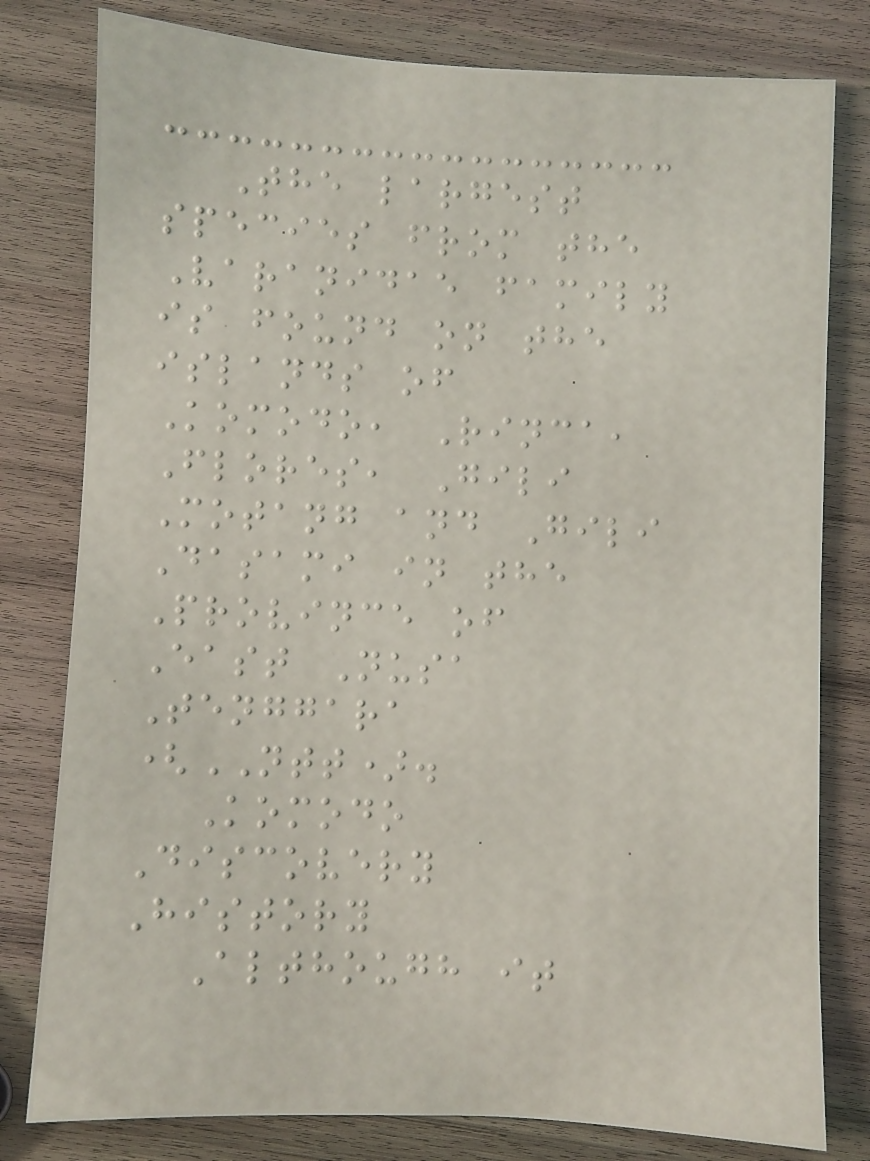The largest
species from the
Varanidae family
is found on the
islands of
Komodo, Rinca,
Flores, Gili
Motang and Gili
Dasami in the
Province of
East Nusa
Tenggara
(NTT).
Komodo
Discovery
History
Although it
